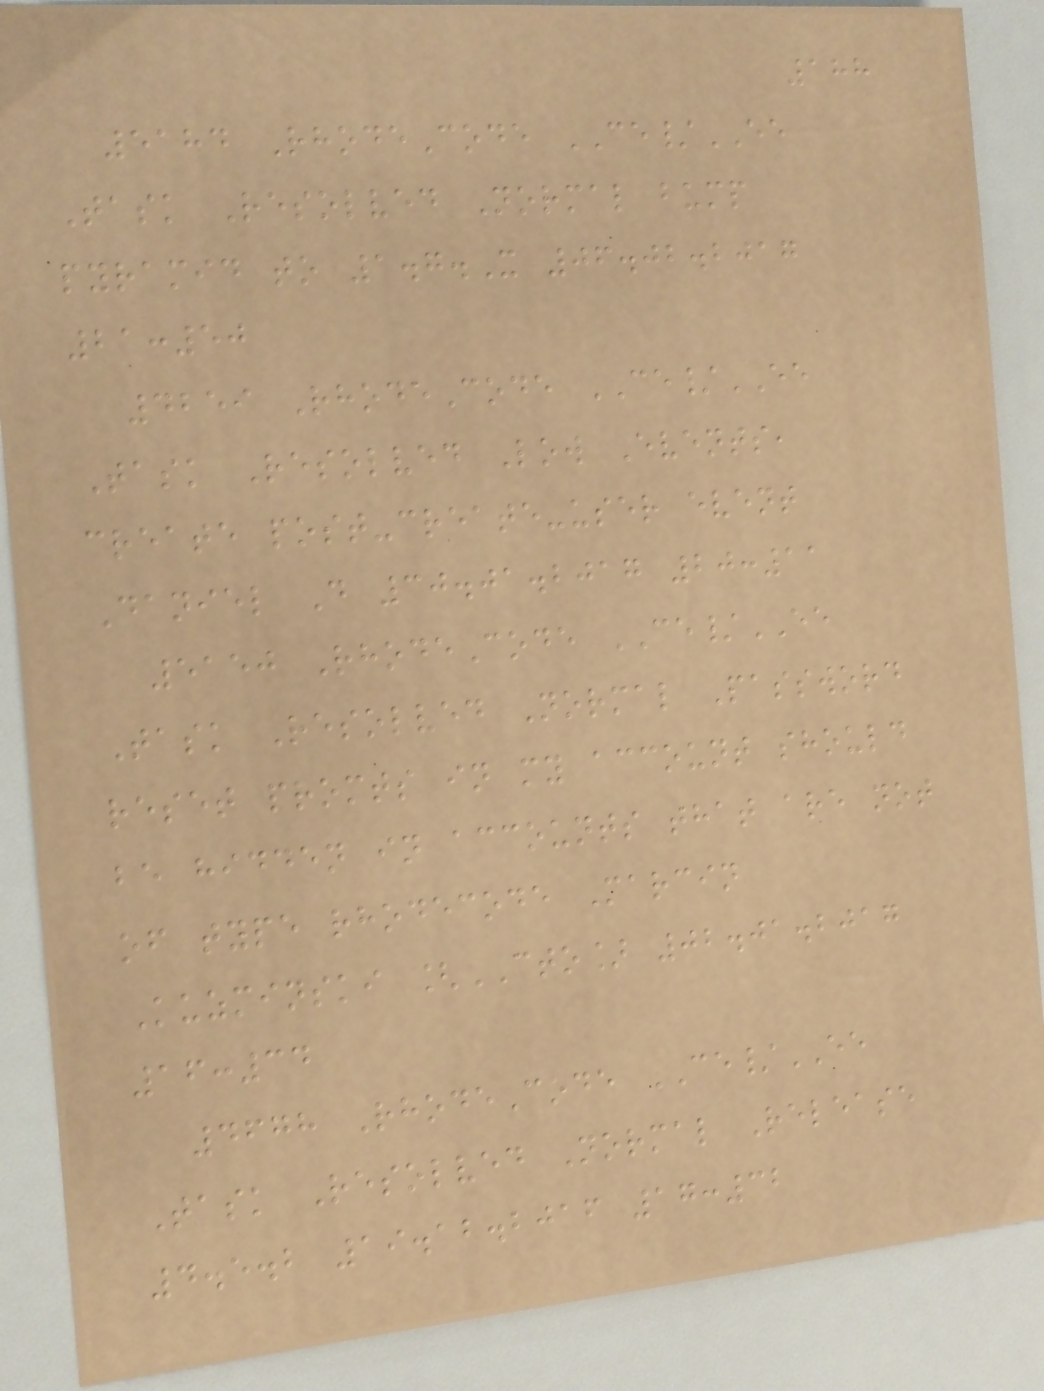188
5184 RhodeCode CE/EE
Task Resolved Normal bump
pyramid to 1.7.X 06.02.2017
21:50
4259 RhodeCode CE/EE
Task Resolved Low Events,
create post-create-user event
Daniel D 30.01.2017 20:11
5150 RhodeCode CE/EE
Task Resolved Normal Password
reset promts in my account should
be hidden in accounts that are not
of type rhodecode Marcin
Kuzminski [CTO] 02.01.2017
16:34
4678 RhodeCode CE/EE
Task Resolved Normal Release
4.5.2 19.12.2016 17:32
